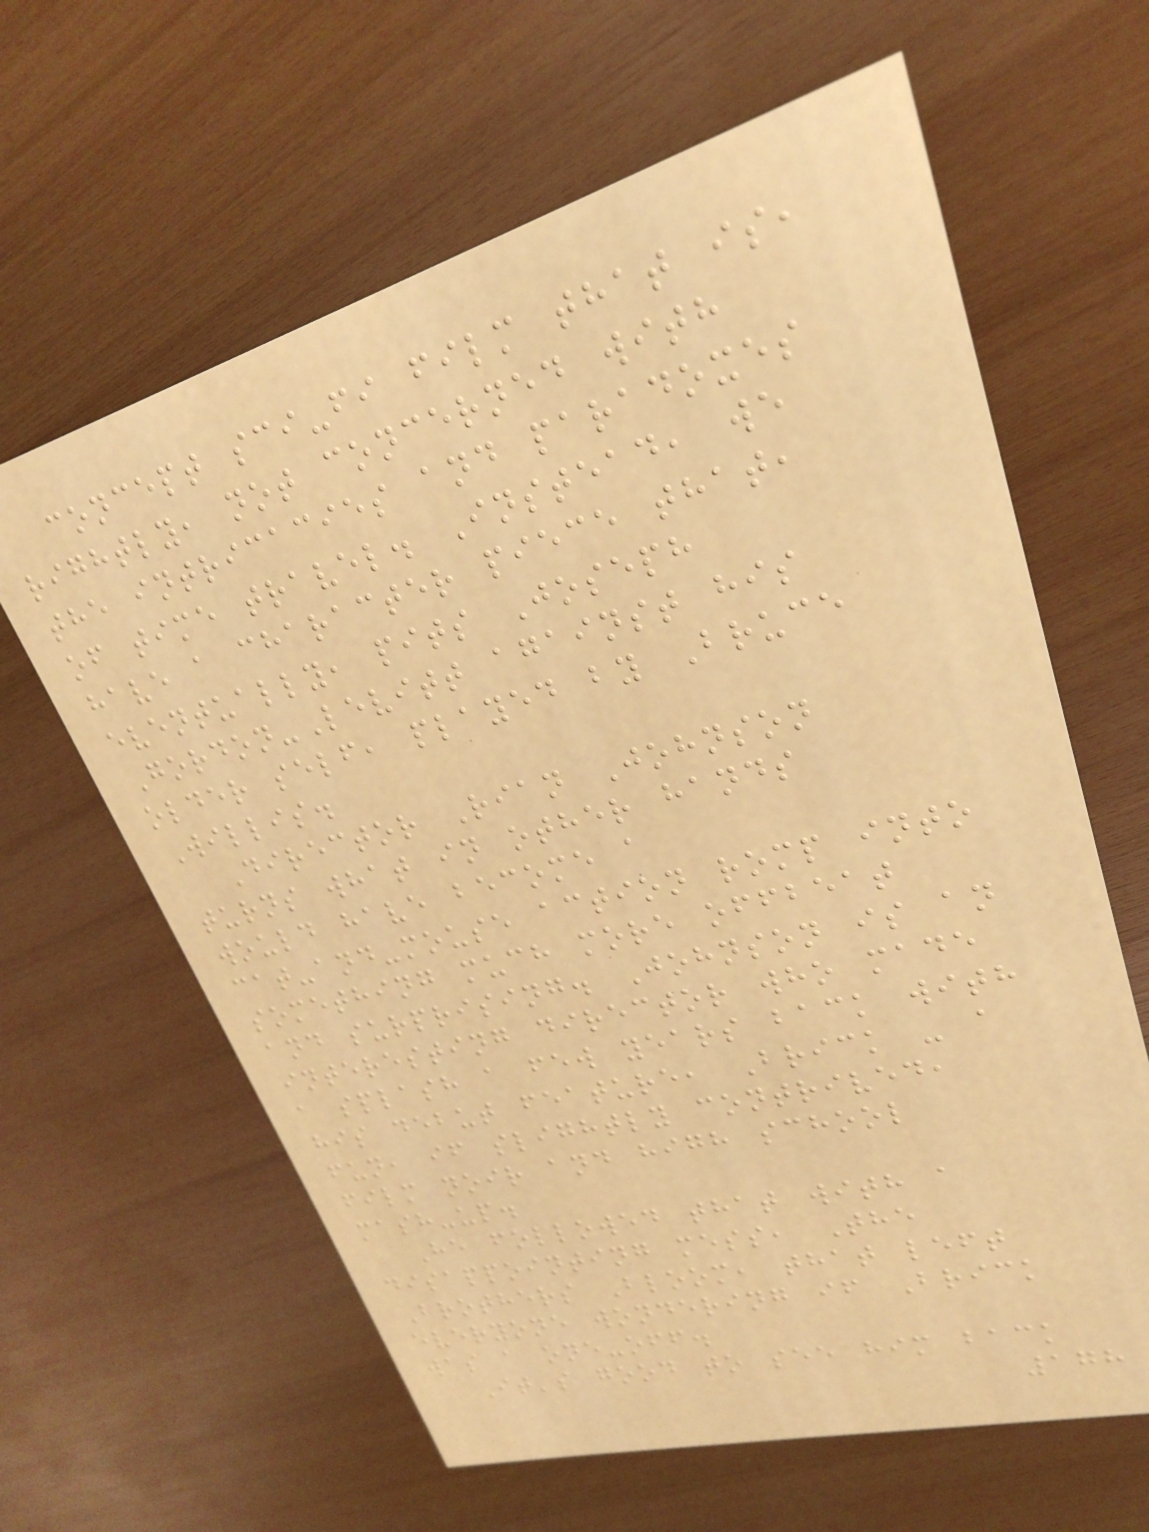concept sci-fi film that is,
rightly, not concerned with
the intricacies and paradoxes
of time travel. Instead, we
have a character piece that,
eventually, pits Joseph
Gordon-Levitt against his
older self, played by Bruce
Willis.
Director Rian Johnson
turns what in other hands
would have become a
cat-and-mouse action romp into
something much more offbeat
and surprising. Johnson is an
interesting director who made
a splash a few years back with
his debut feature, Brick - a
fun, if slightly contrived,
film noir and high school
mash-up.
He followed that with a
disappointing mess, The
Brothers Bloom, that left
everyone wondering if Brick
was a one-off.
It's good to see him back
178
